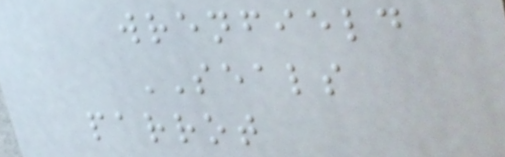wrenfield
SEALS
parrot
